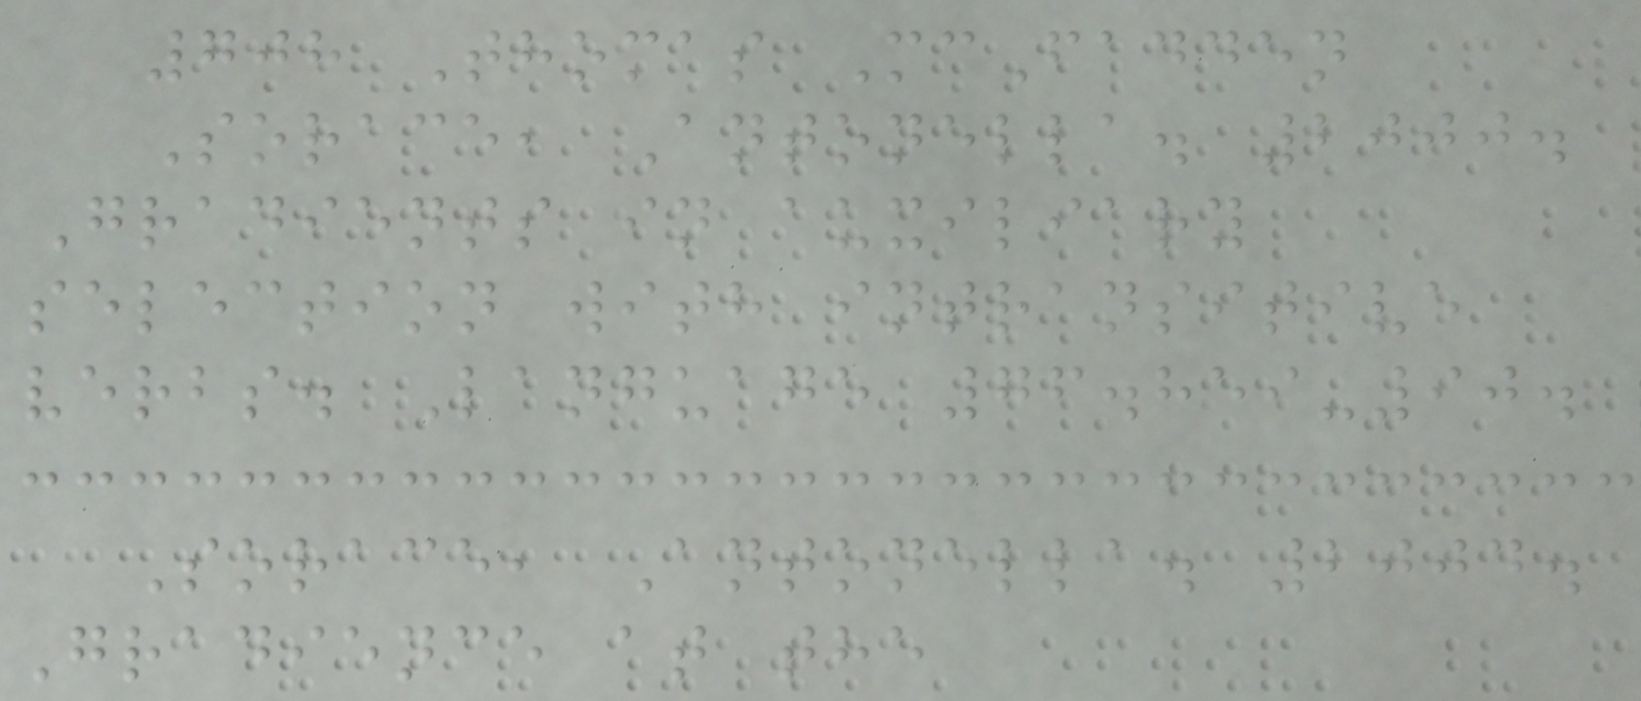708 Thomas McFadden
Sorace, Antonella. 2000.
Gradients in auxiliary
selection with intransitive
verbs. Language 76.859-90.
Sorace, Antonella. 2004.
Gradience at the
